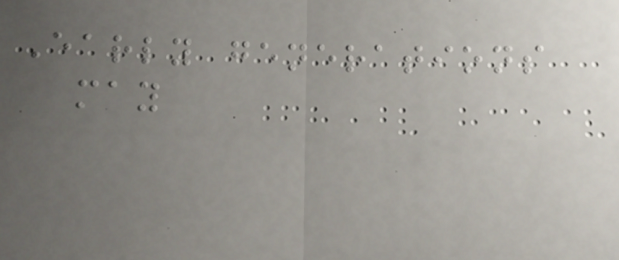Early generations
may
